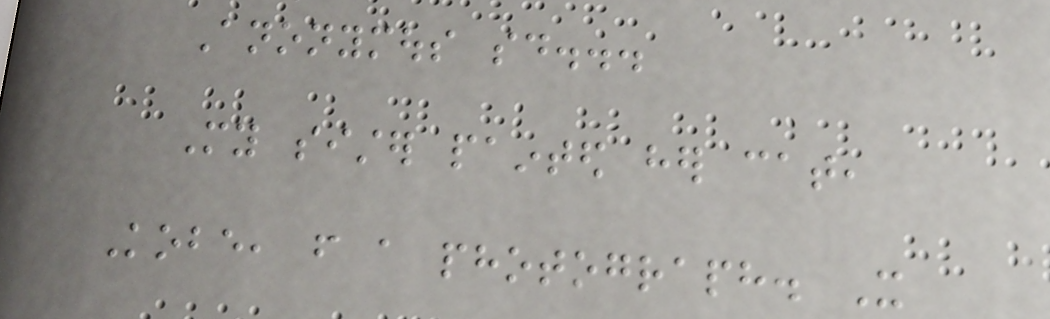Anonymous said...
My sister painted her cat,
Kobe, from a photograph. It
